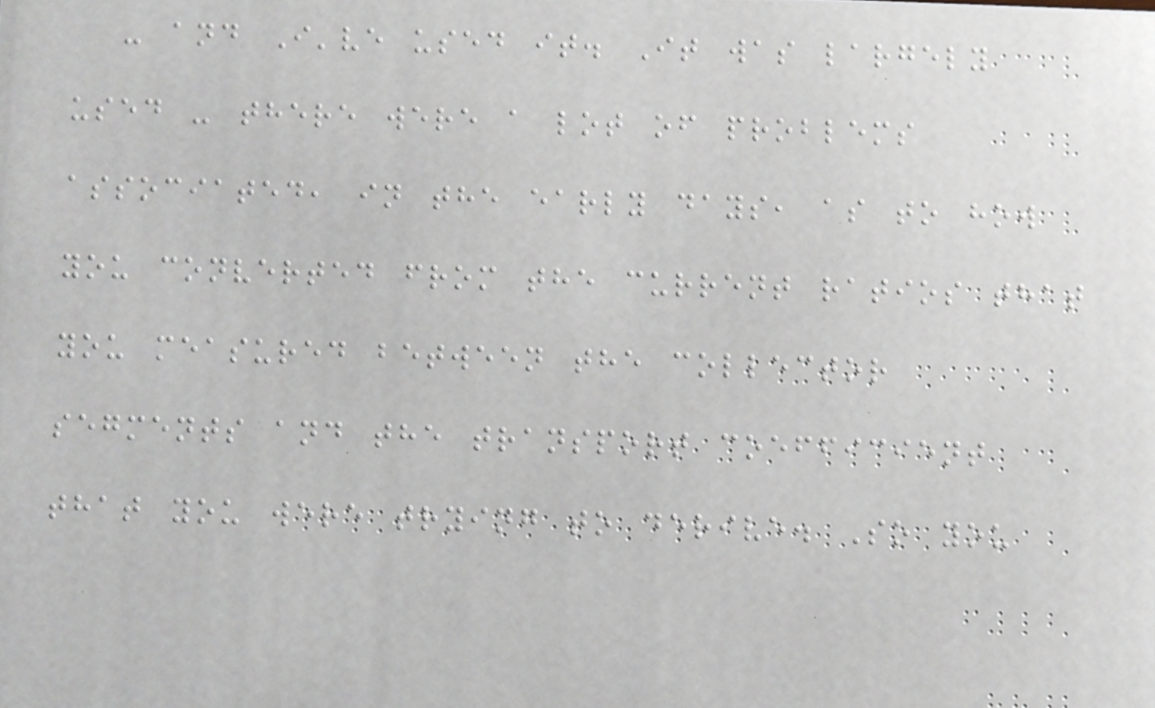- and I've used it. It was largely
used - there were a lot of problems
associated, in the early days, as to how
you converted from the current ratios that
you measured between the collector
segments and the transport coefficient
that you were trying to derive. So you
